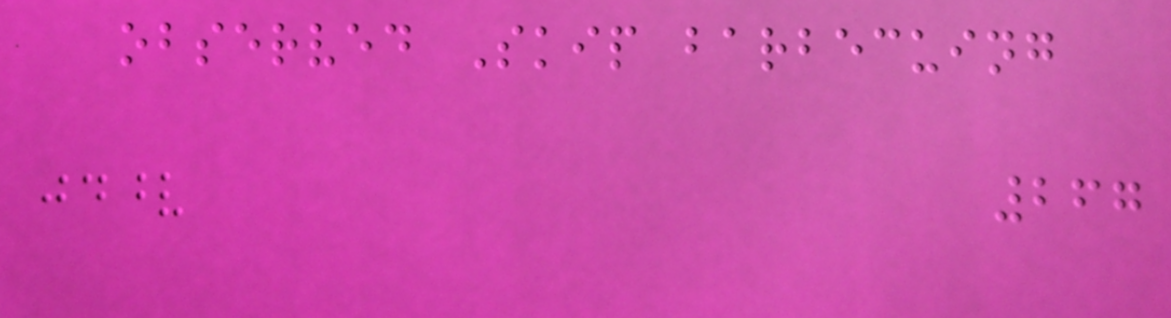observed Skip barbecuing
267
